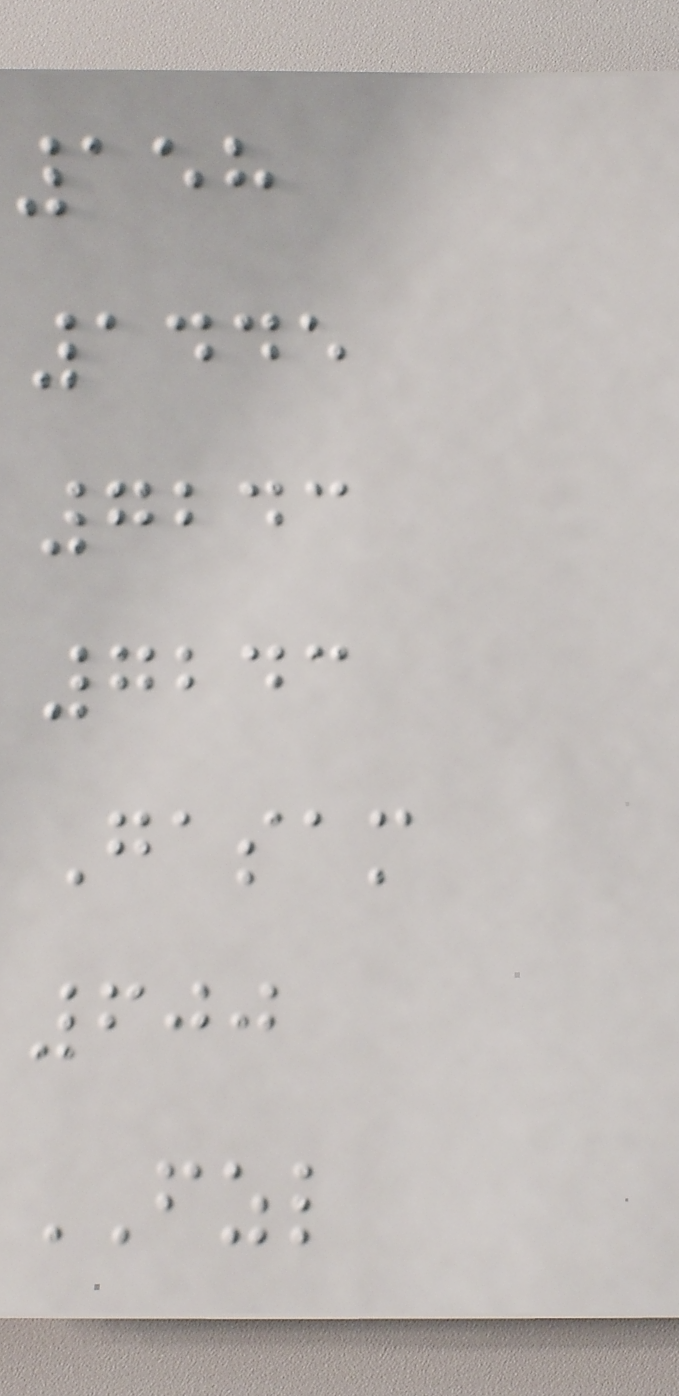158
1445
7243
7243
Gasam
600
FZL
